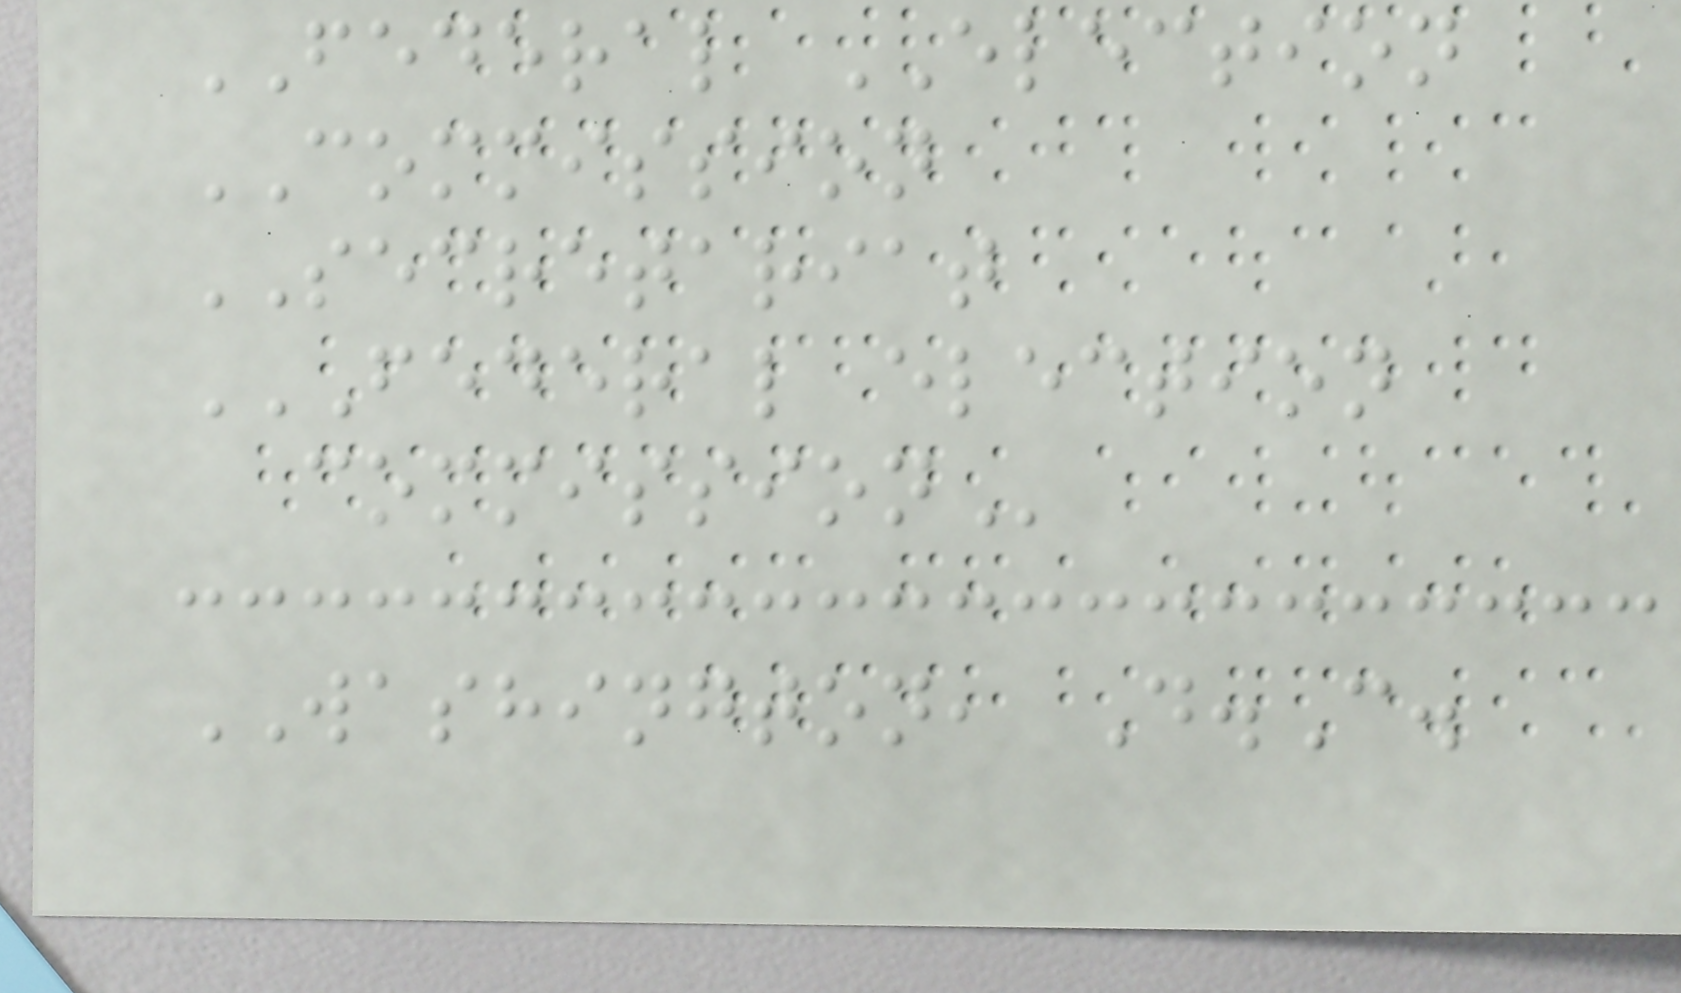FEDERAL ELECTION
COMMISSION
SECRETARIAT
FEDERAL ELECTION
COMMISSION
WASHINGTON, D.C.
